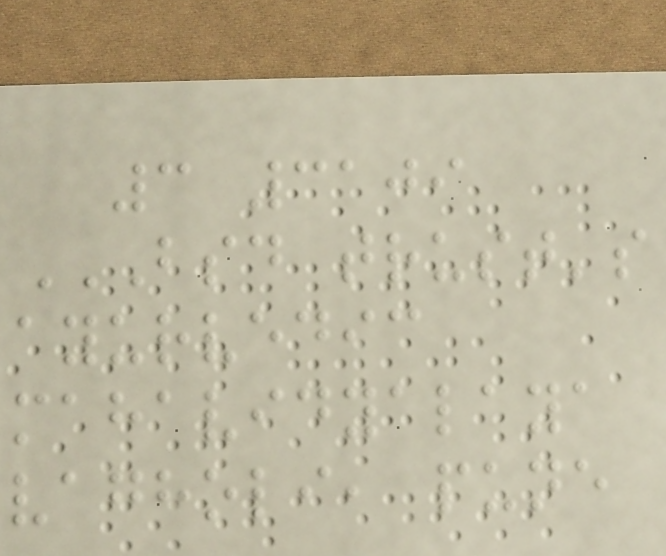3 3109
BSD TRUST'S
AYURVEDIC
MAHAVIDYALAYA
VAGHOLI, PUNE
